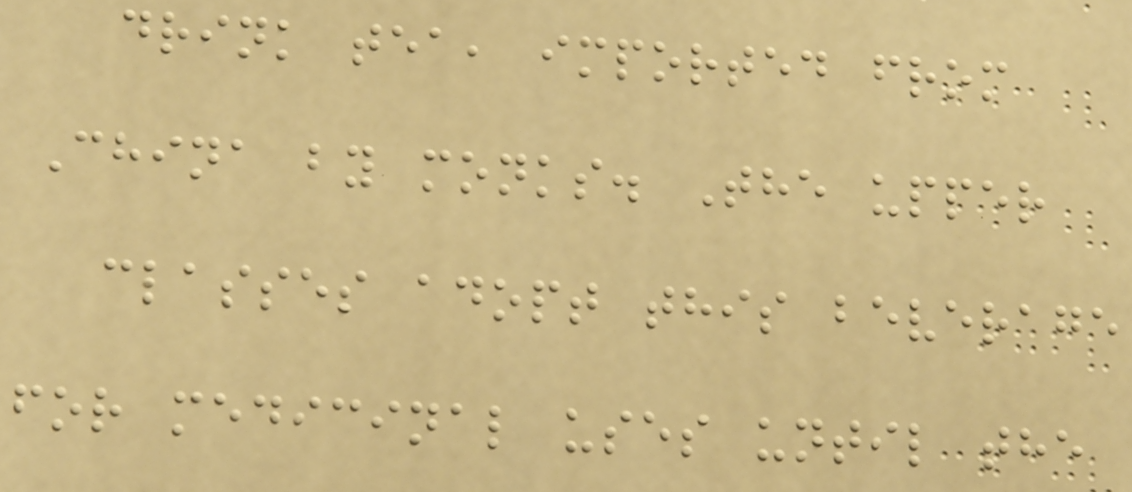drink tea, imported from
China by monks. The upper
classes adopt this beverage
for medicinal uses until the
